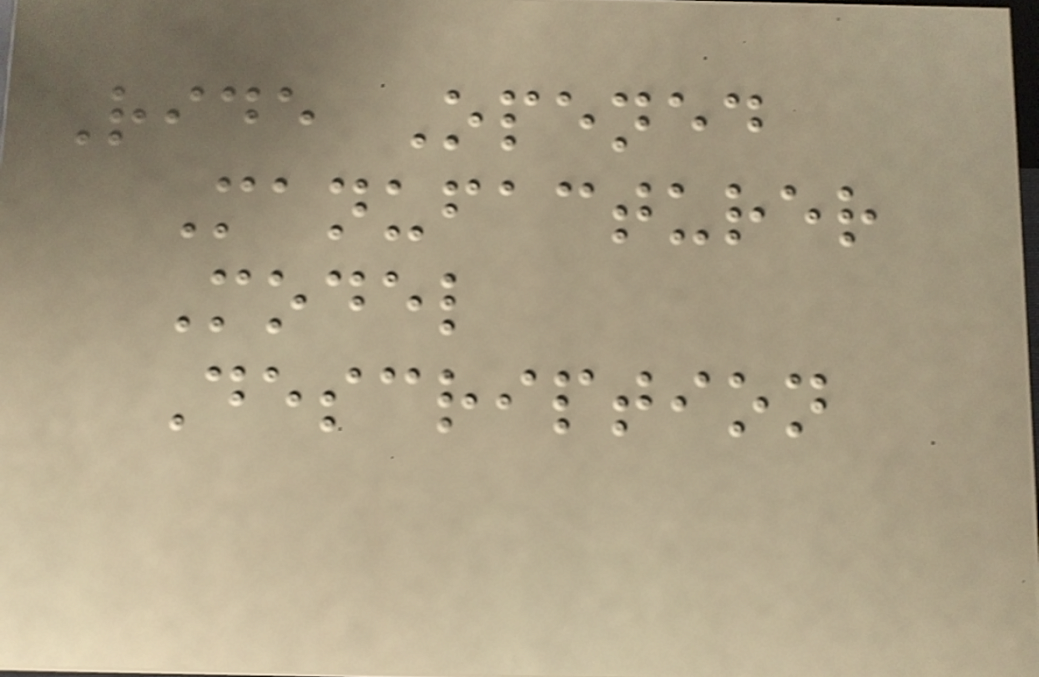Ride Opened
Manufacturer
Model
Description
